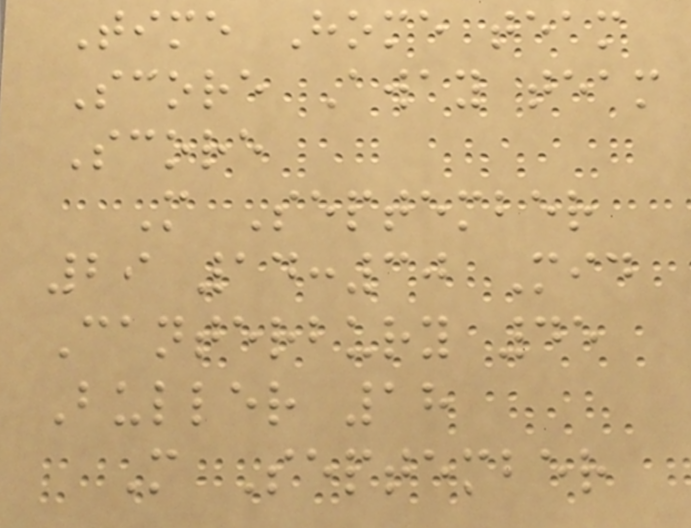Time Home team
Score Away team
Score
M September
29 14:30 Mid
Canterbury 45
Buller 18
M September
